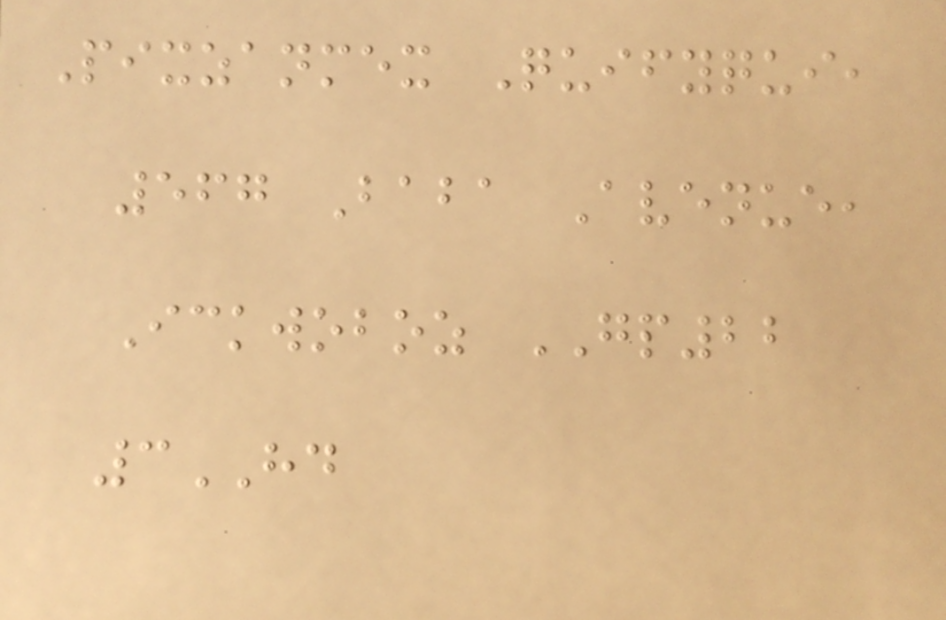Pixzanmex Quifyqui,
567 Baba Avenue,
Ickwoboz GP22
3HD
